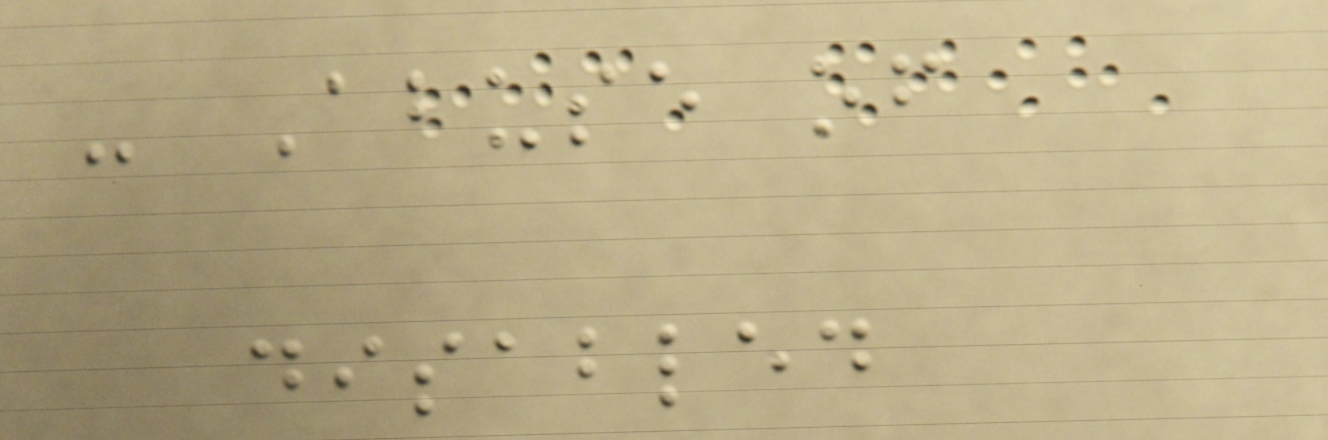- Abuse of
disabled
